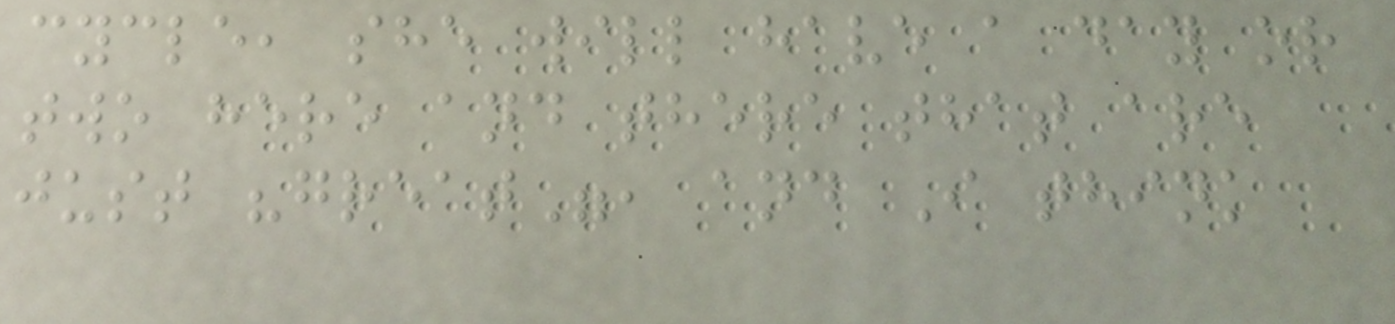cycle, she will have a day or
two here and there that are
just "great", and I think
